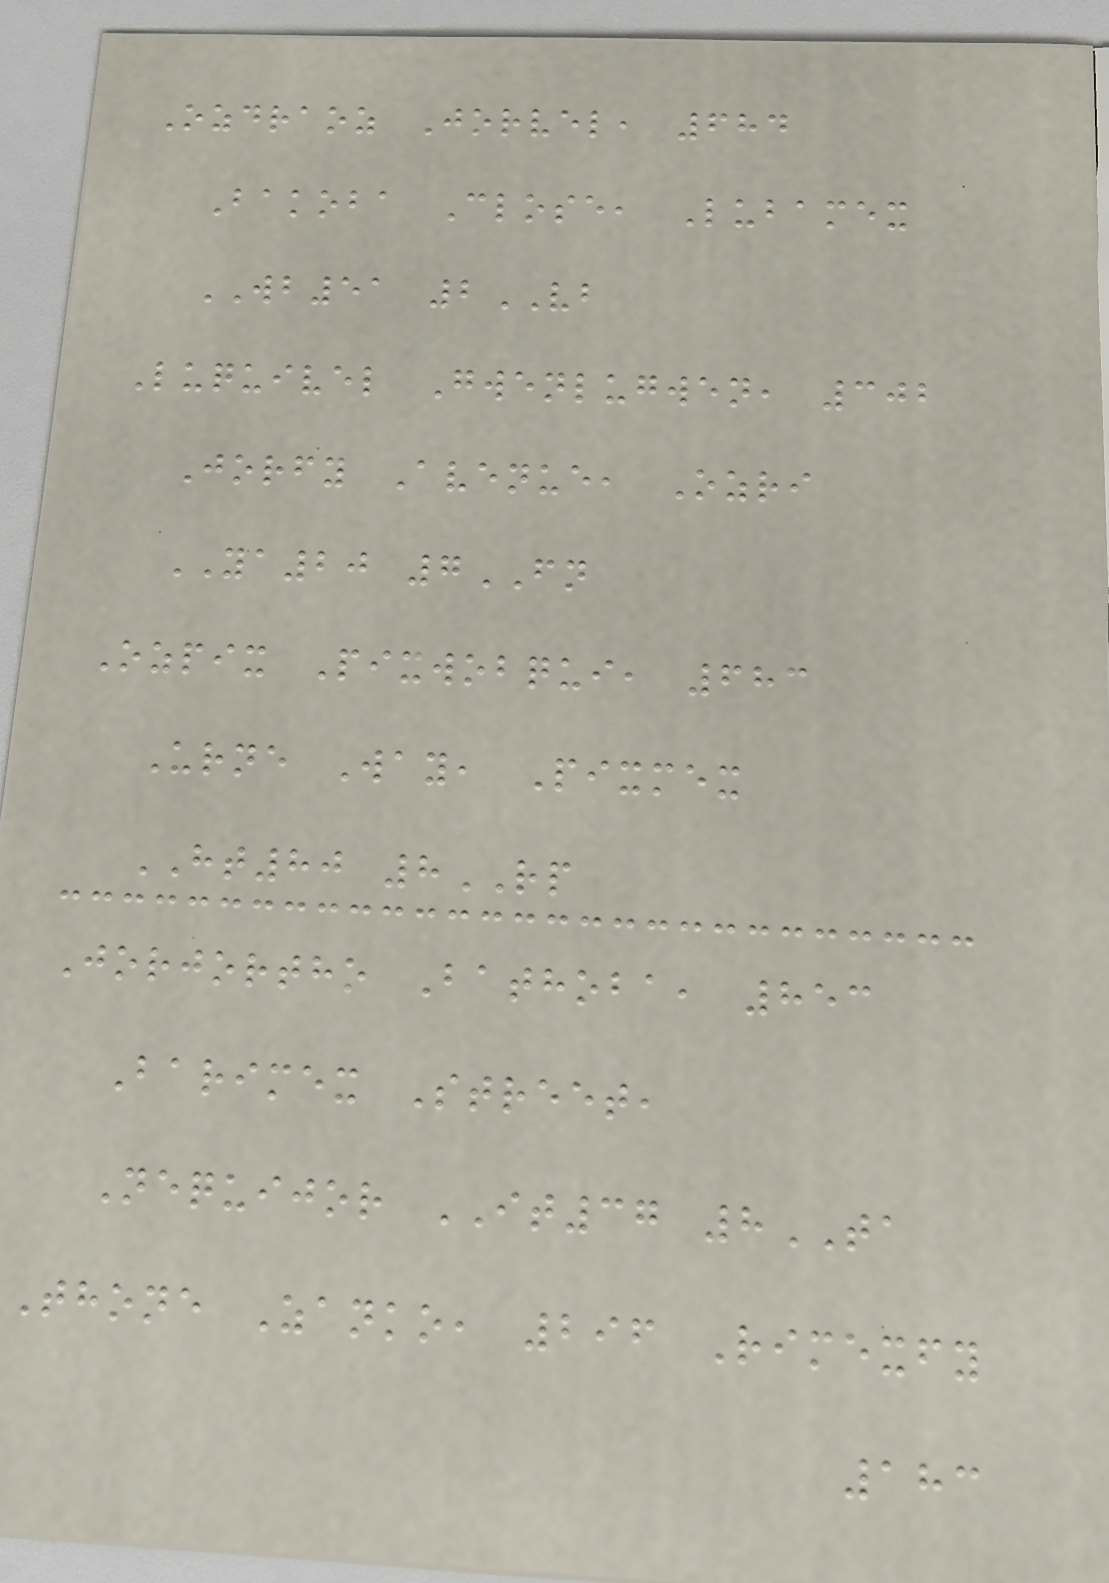Ozdraoz Jorvel, 684
Bakoba Close, Lubamex
WB51 2VB
Luquivel Gwenlugwen, 302
Jorfy Avenue, Ozri
YA20 7FN
Ozpix Pixwobqui, 683
Urne Way, Pixmex
HT80 8RP
Jorjortho Bathoba, 853
Barimex Street,
Nequijor IT37 8TA
Thone Zanko, 296 Rimexfy
183
